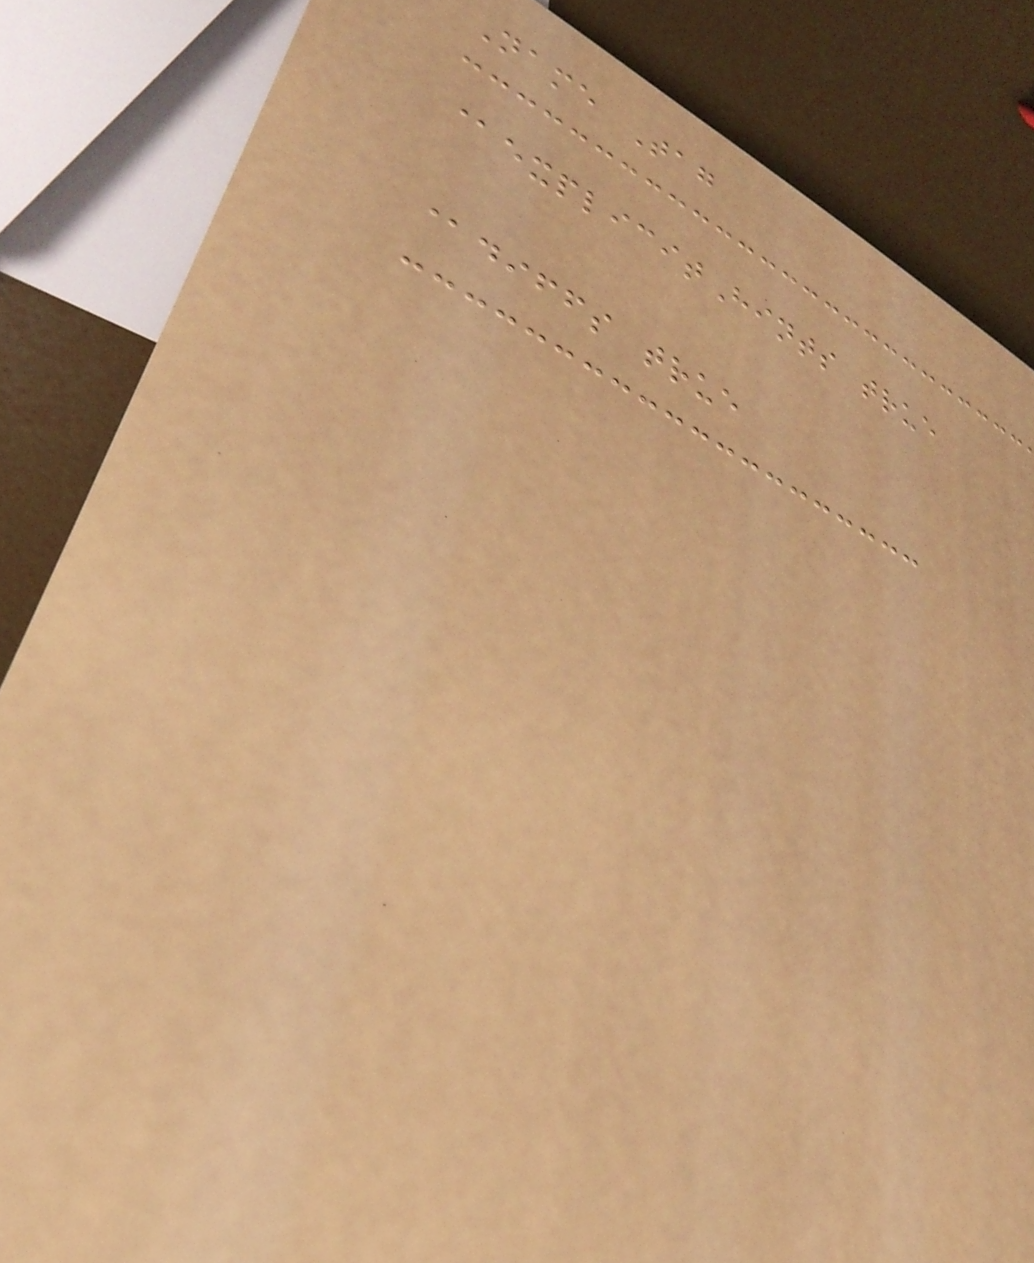Name Tag
@explicitHints true
@diffs true
